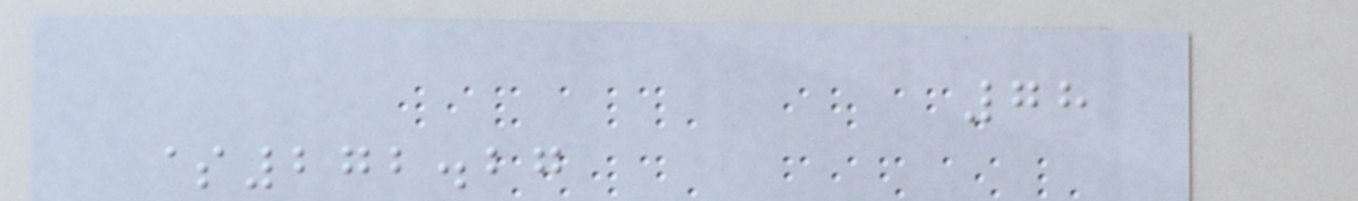78
$272.27
